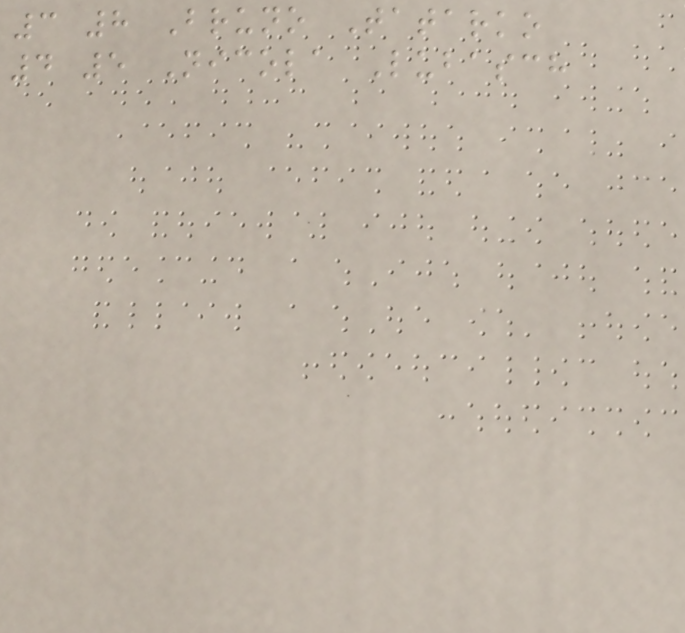3 8 Bruno Tatarko
4 5 Nicola Lubasch
